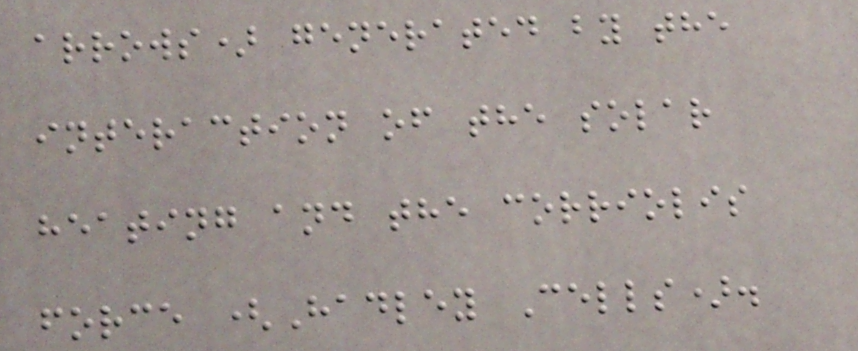arrows) generated by the
interaction of the solar
heating and the corriolis
force (Hadley Cells).
